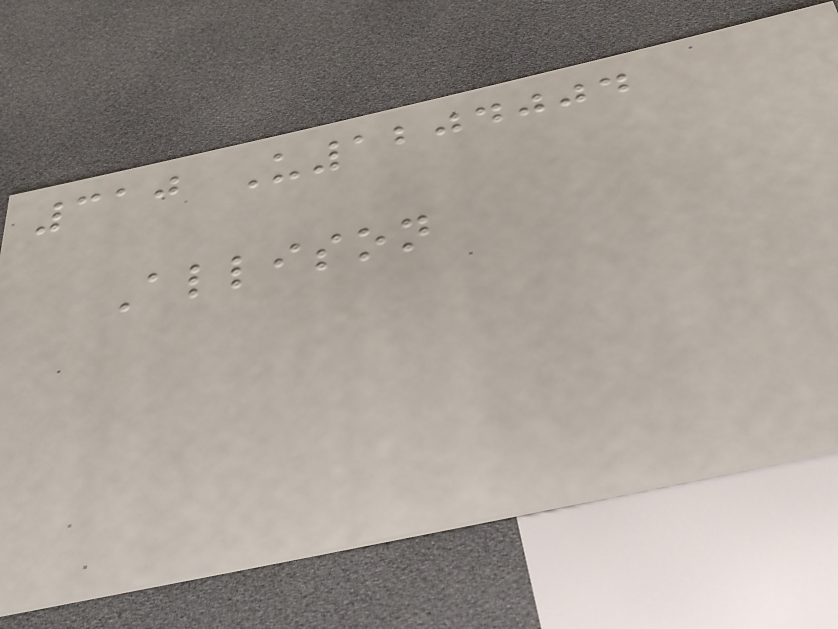310 U1204004
Allison
